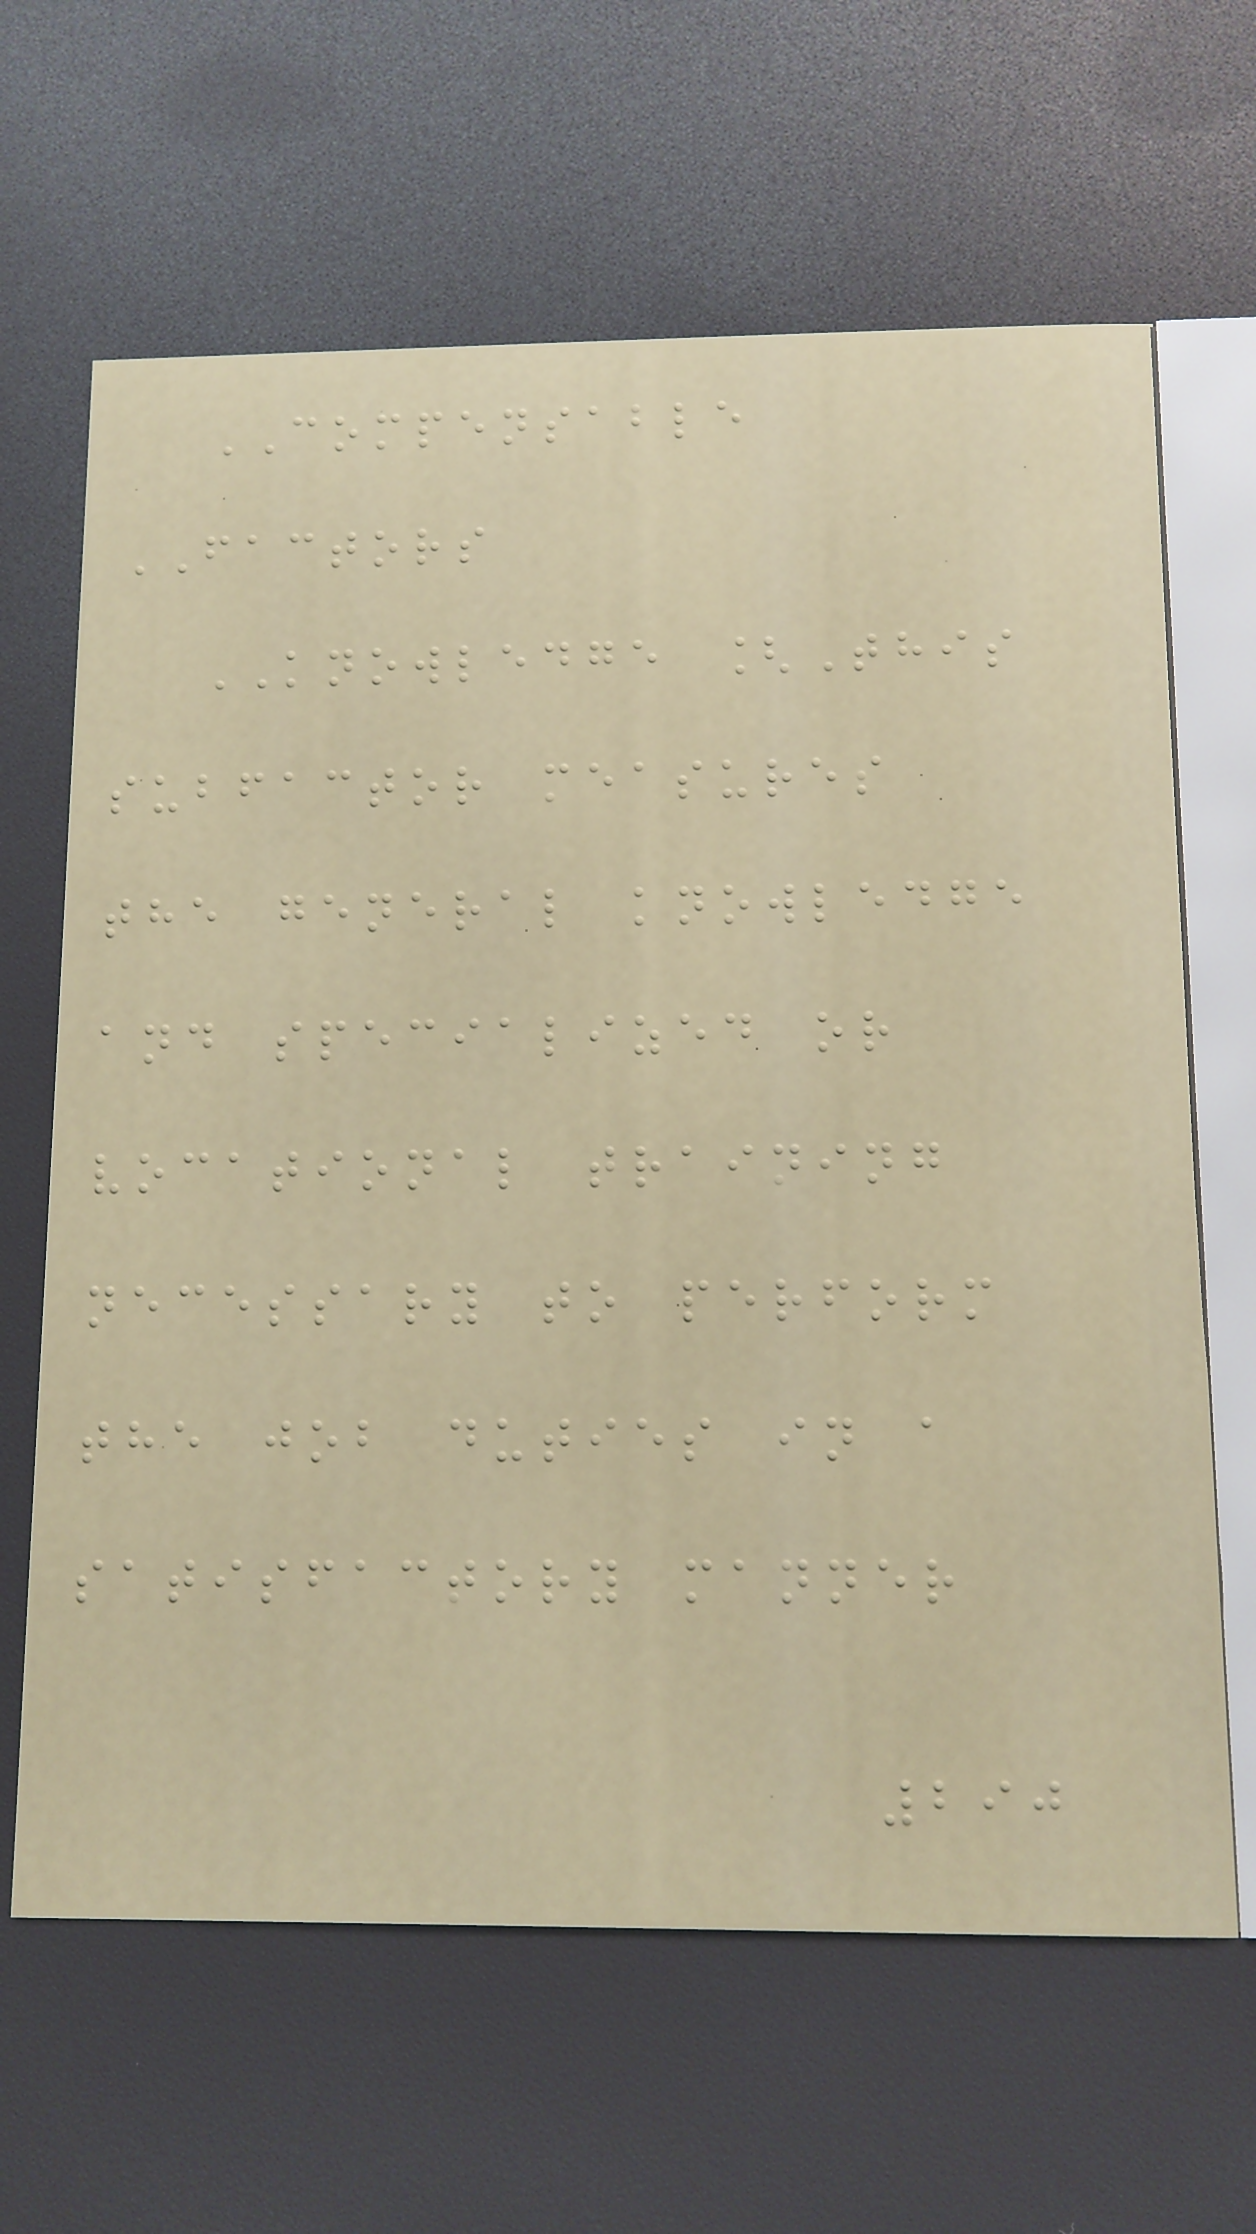COMPENSABLE
FACTORS
KNOWLEDGE [This
subfactor measures
the general knowledge
and specialized or
vocational training
necessary to perform
the job duties in a
satisfactory manner
290
